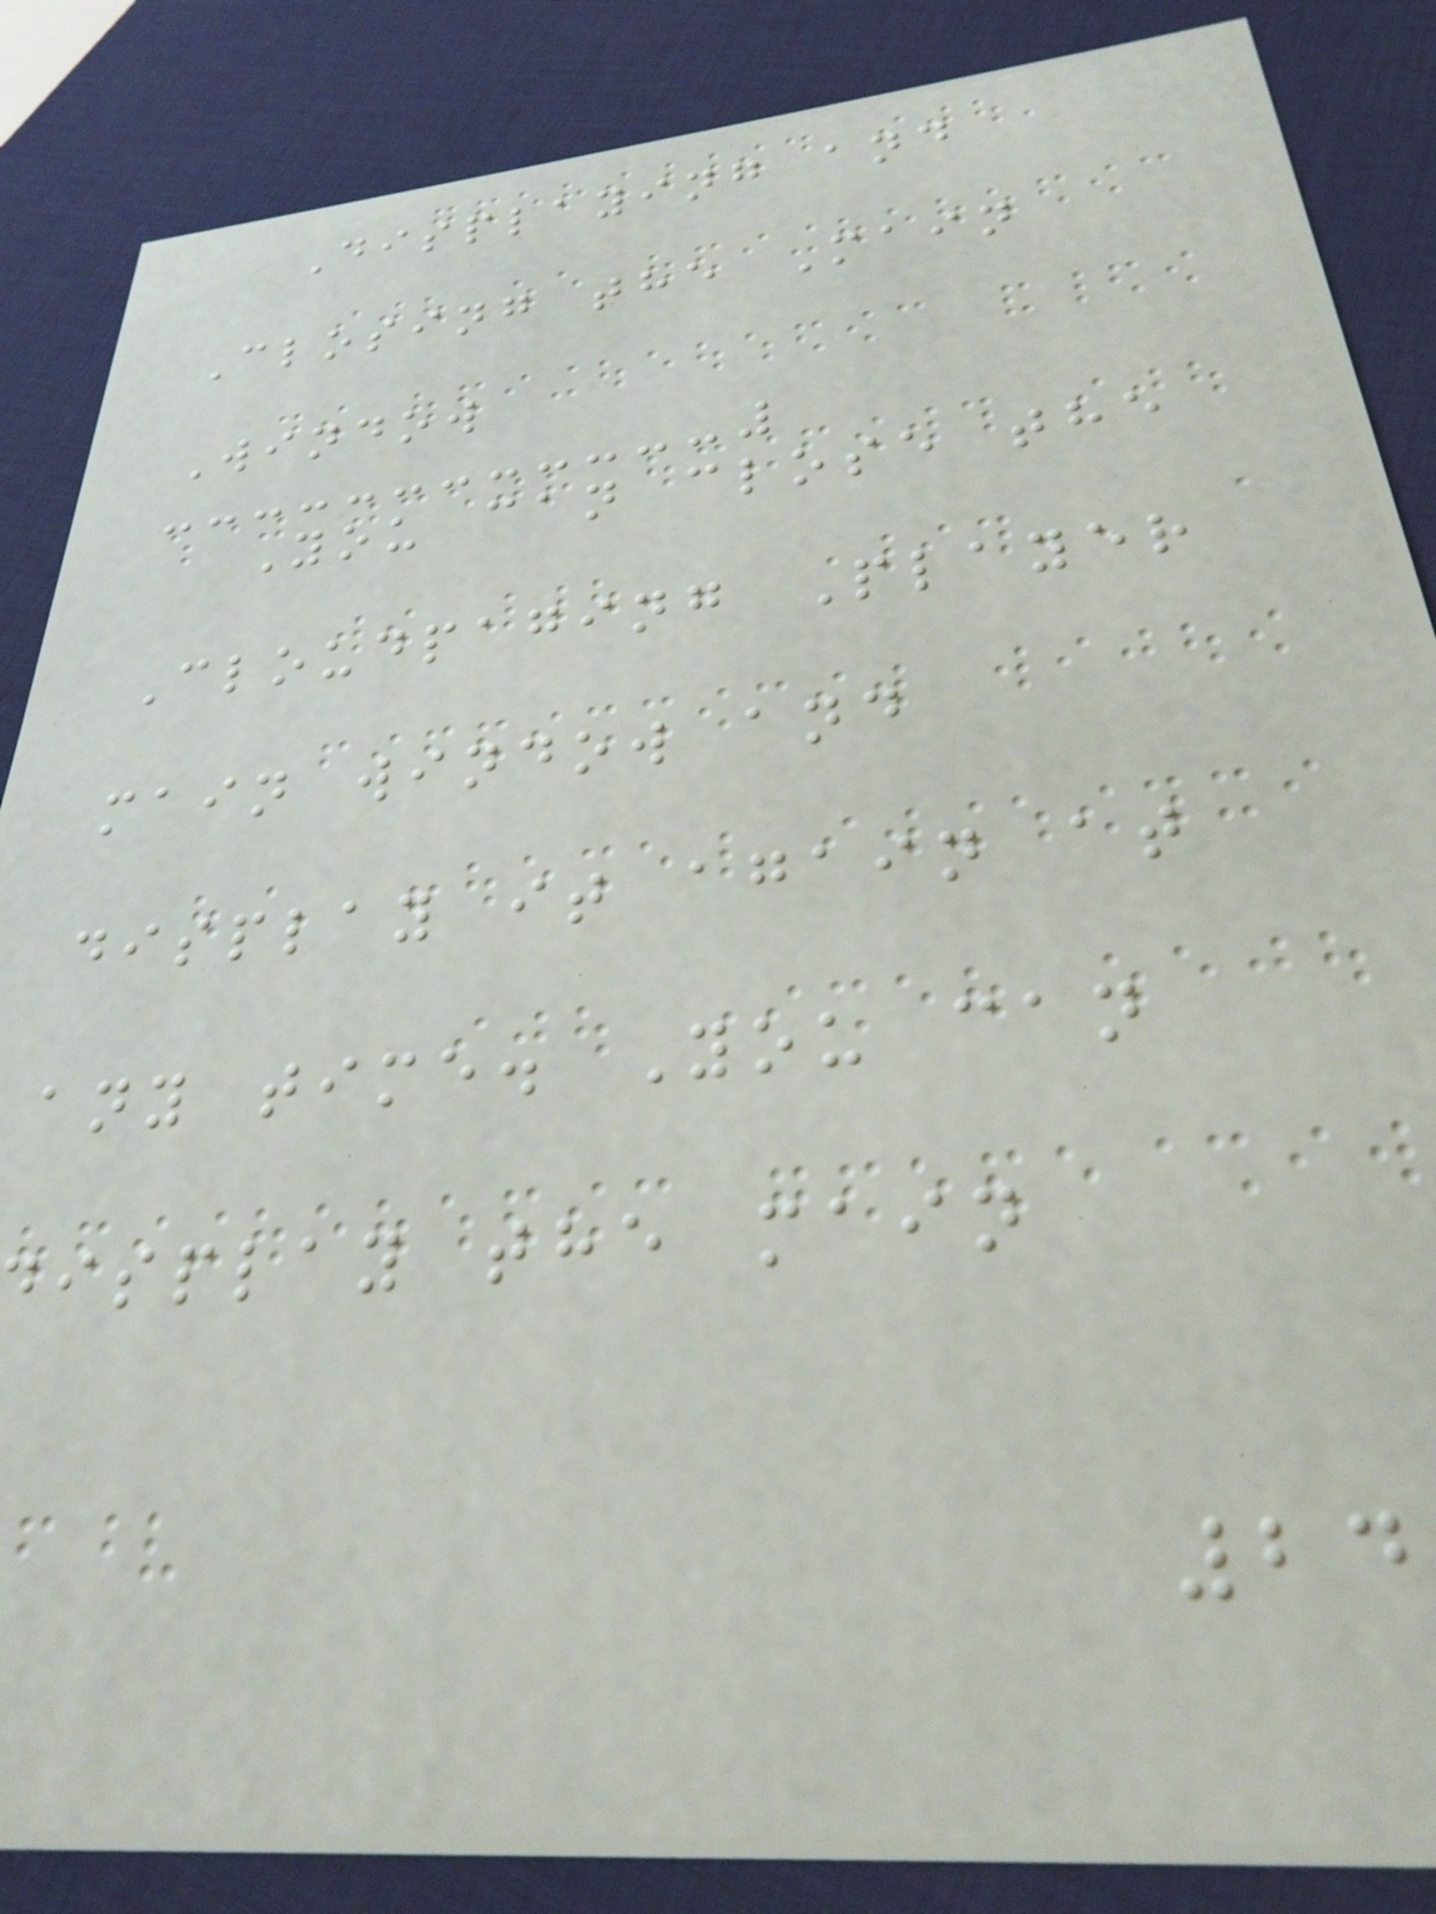Displaying and
Closing the Main
Window
You can close the
Cloudpaging Player
main window and
display it again at
any time. You can
isplay the main
